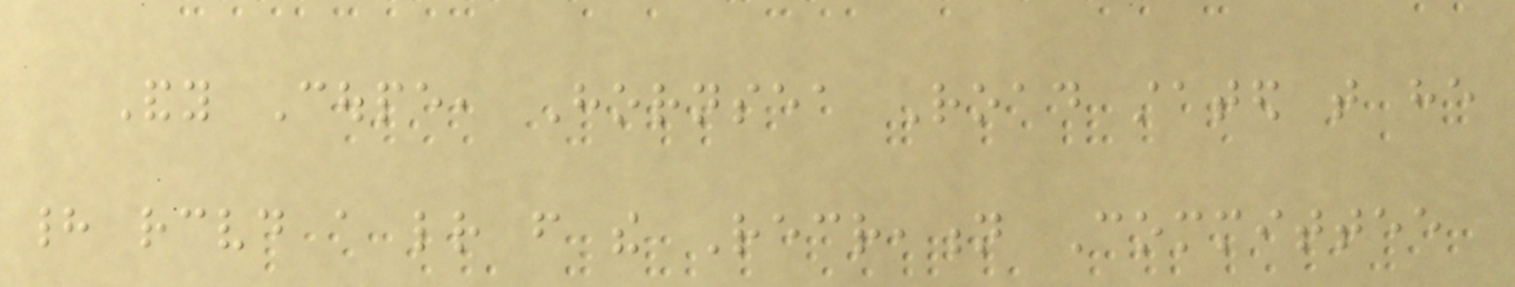Andy Coupe, Hornsea Road stated that he
had received a letter from the Recreation Committee
